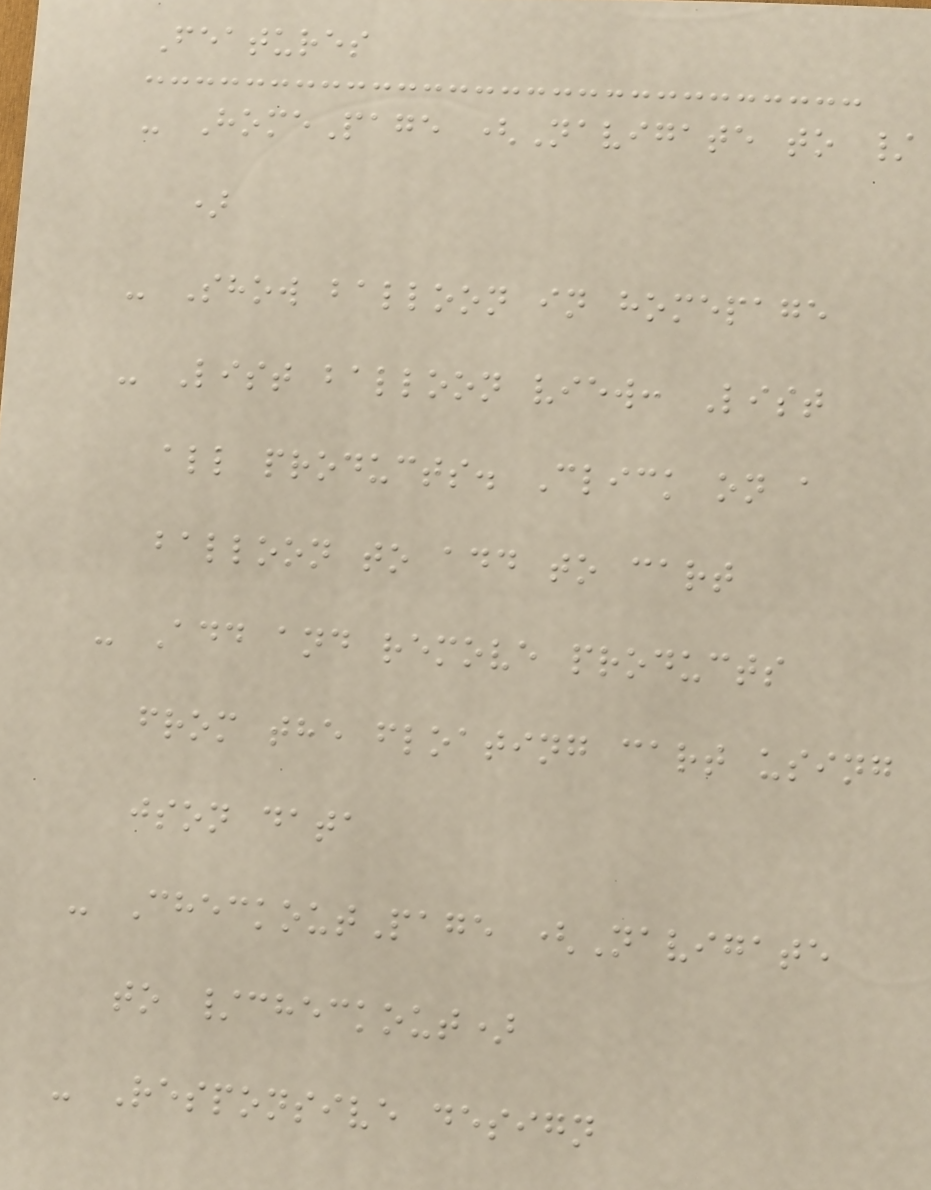Features
- HomePage (Navigate to /
)
- Show balloon in homepage
- List balloon view: List
all products. Click on a
balloon to add to cart
- Add and remove products
from the floating cart using
json data
- CheckoutPage (Navigate
to /checkout)
- Responsive design
